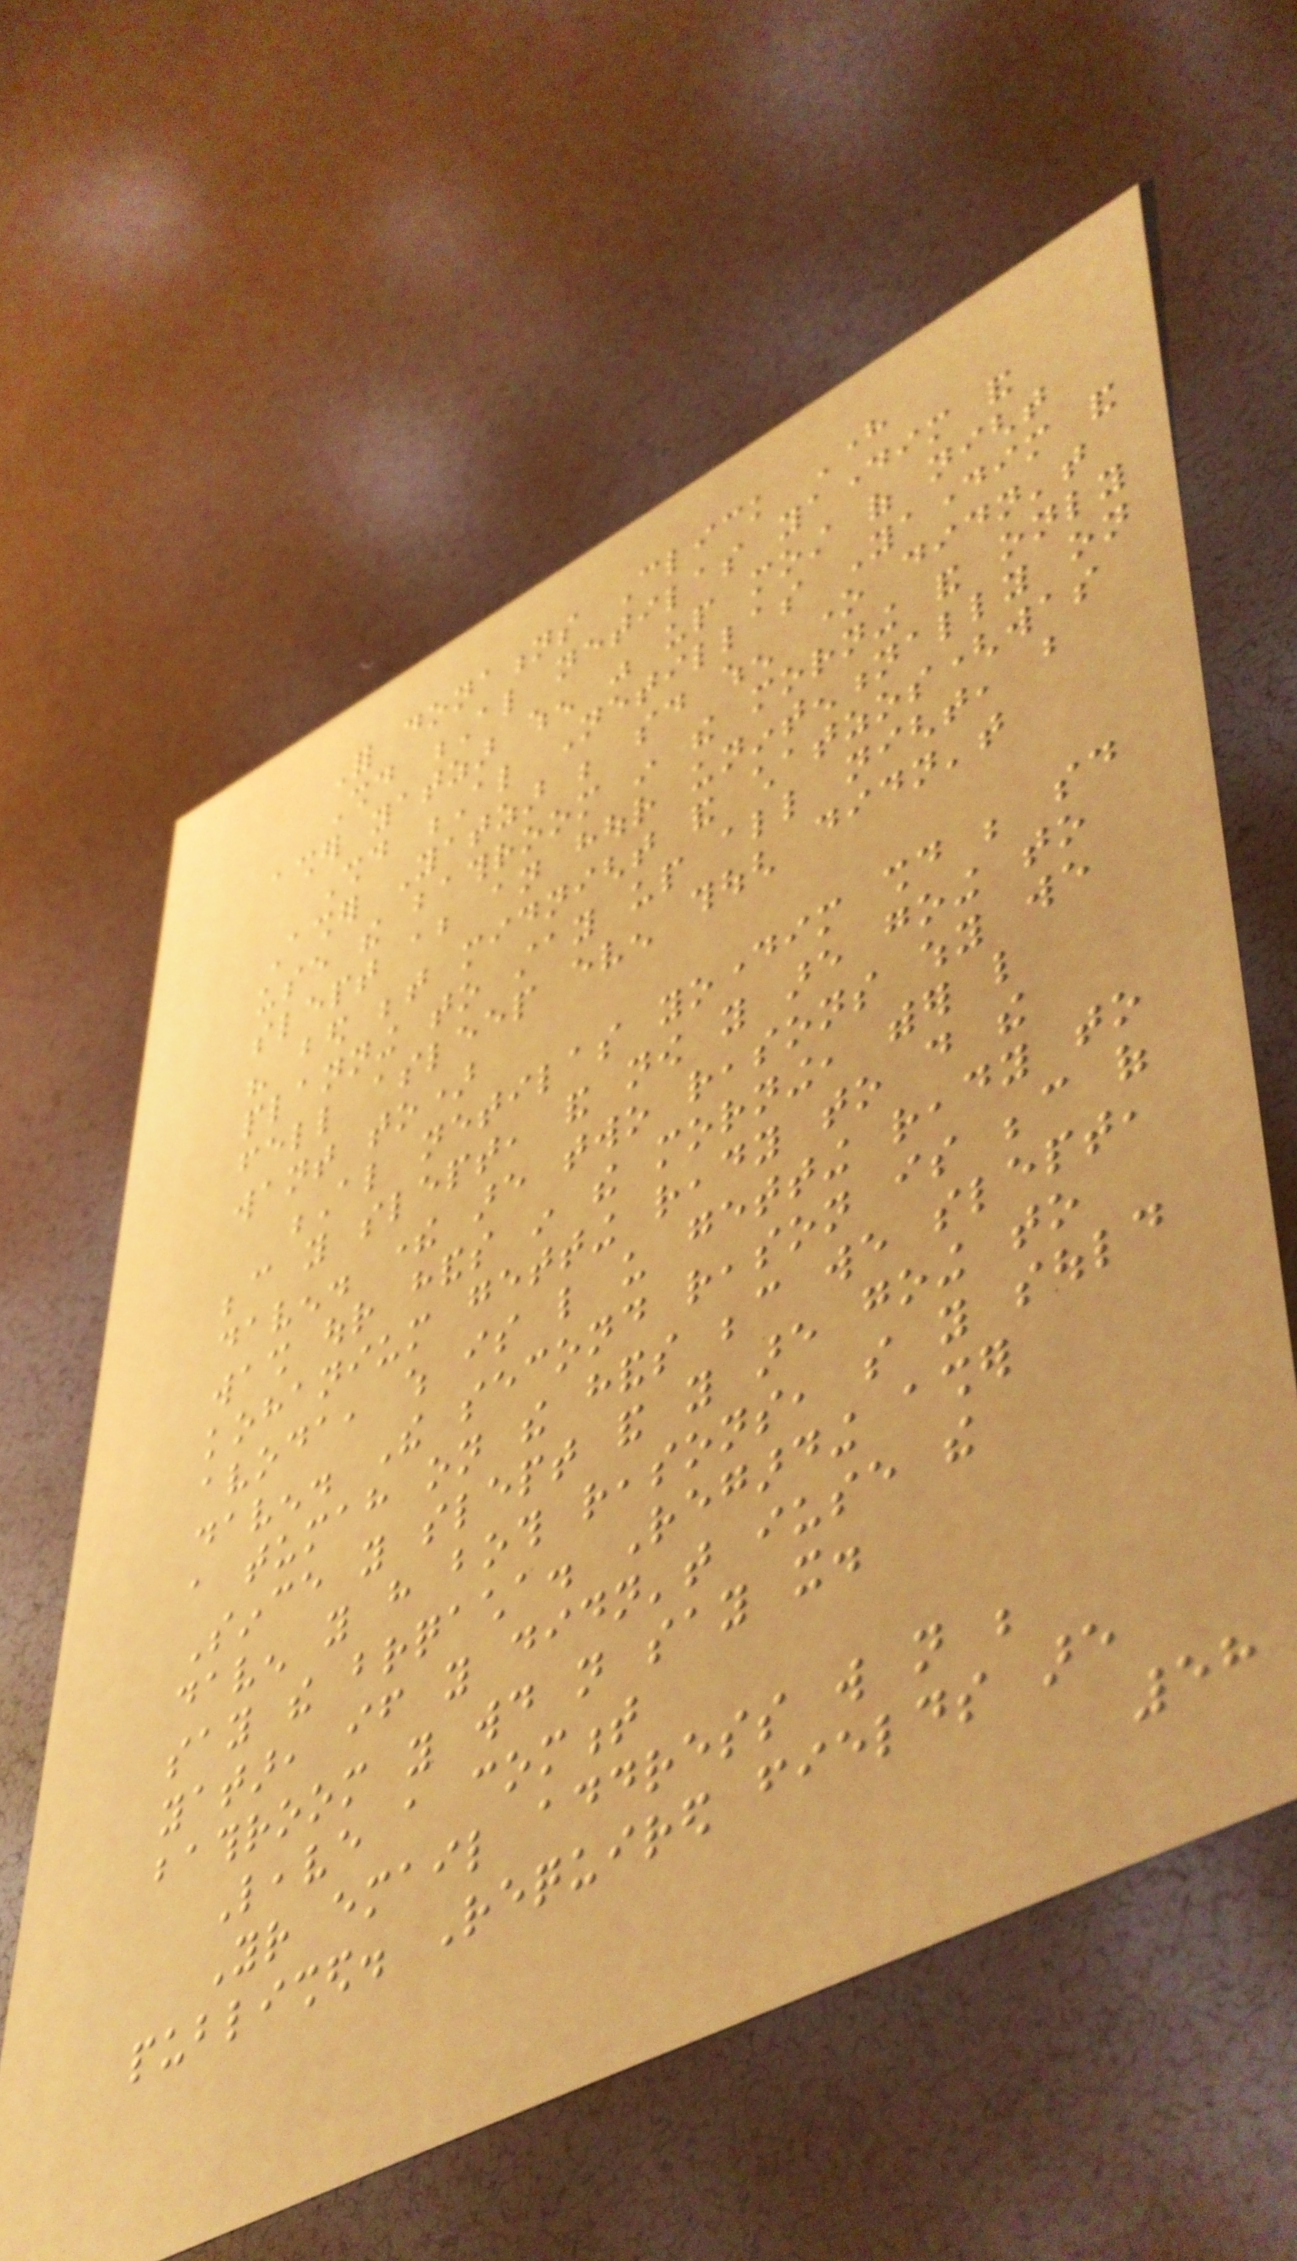For donations Click Here
Should Al netilas yadayim and
asher yatzar when was up most of night
Should Al Netillas Yadayim and
Asher Yatzar be said when one didn't
use the bathroom in the morning and only
slept about an hour unintentionally on
his bed between midnight and chatzos(was
planning to stay up all night, but
fell asleep even though didn't
want to)
Al netilas yodayim should be said
because you slept, and now you are going to
daven. there are two reasons why we
wash our hands in the morning, wither like
kohanium getting ready to do the
avoda, which is like us getting ready to
daven. The second reason is because of
a tumah on the hands because we slept,
Since you slept and you are going to
daven you have both reasons, so you sould
say the brqacha. Regarding asher
yatar, if you didn't iuse the
bathroom you would not say it.
Leave a comment
Your email address will not be
published. Required fields are
58
